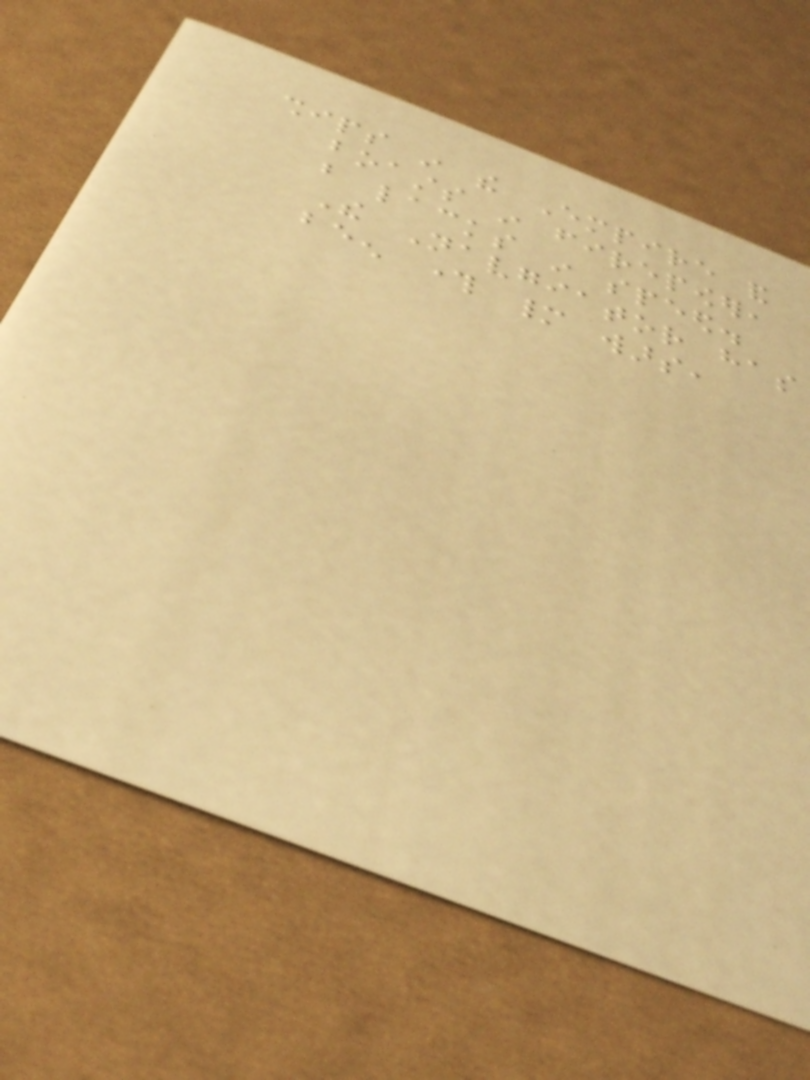ships in the Empire and
boasts in firepower,
but lacks in speed.
The Navgiator has
been through many wars,
